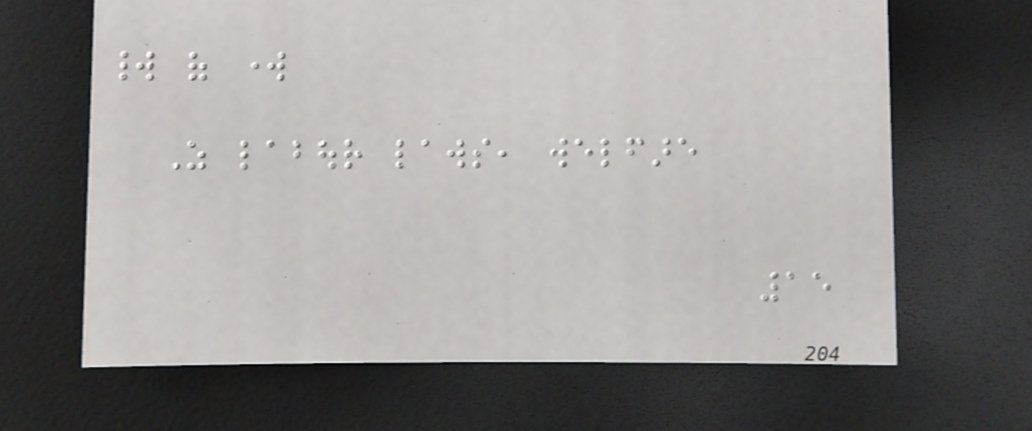world of work
As labour laws, welfare
15
